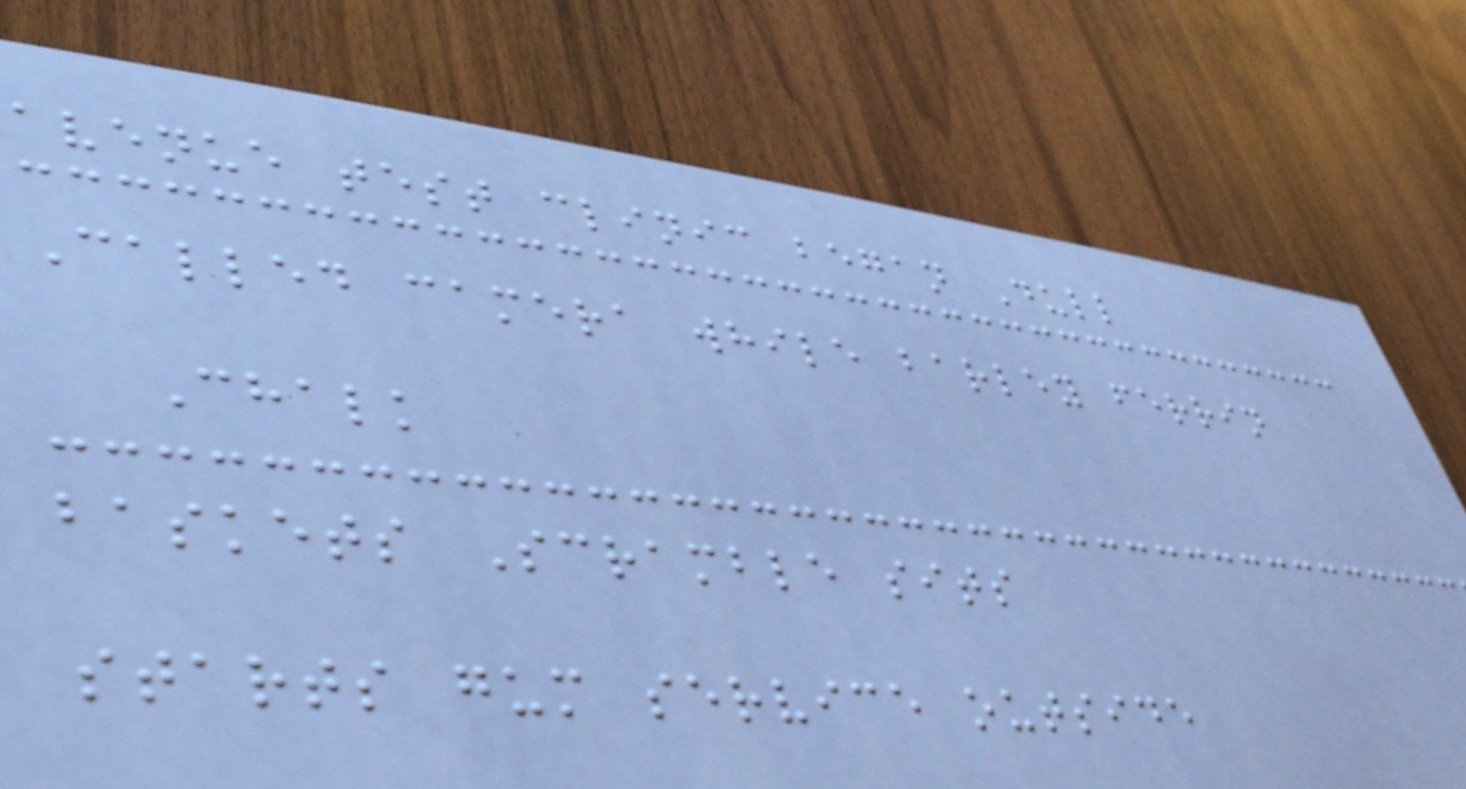avenue test clinic began Dull
Called camera while barley ferrin
Chalk
baskets Scramble sits
starts gum service outside
